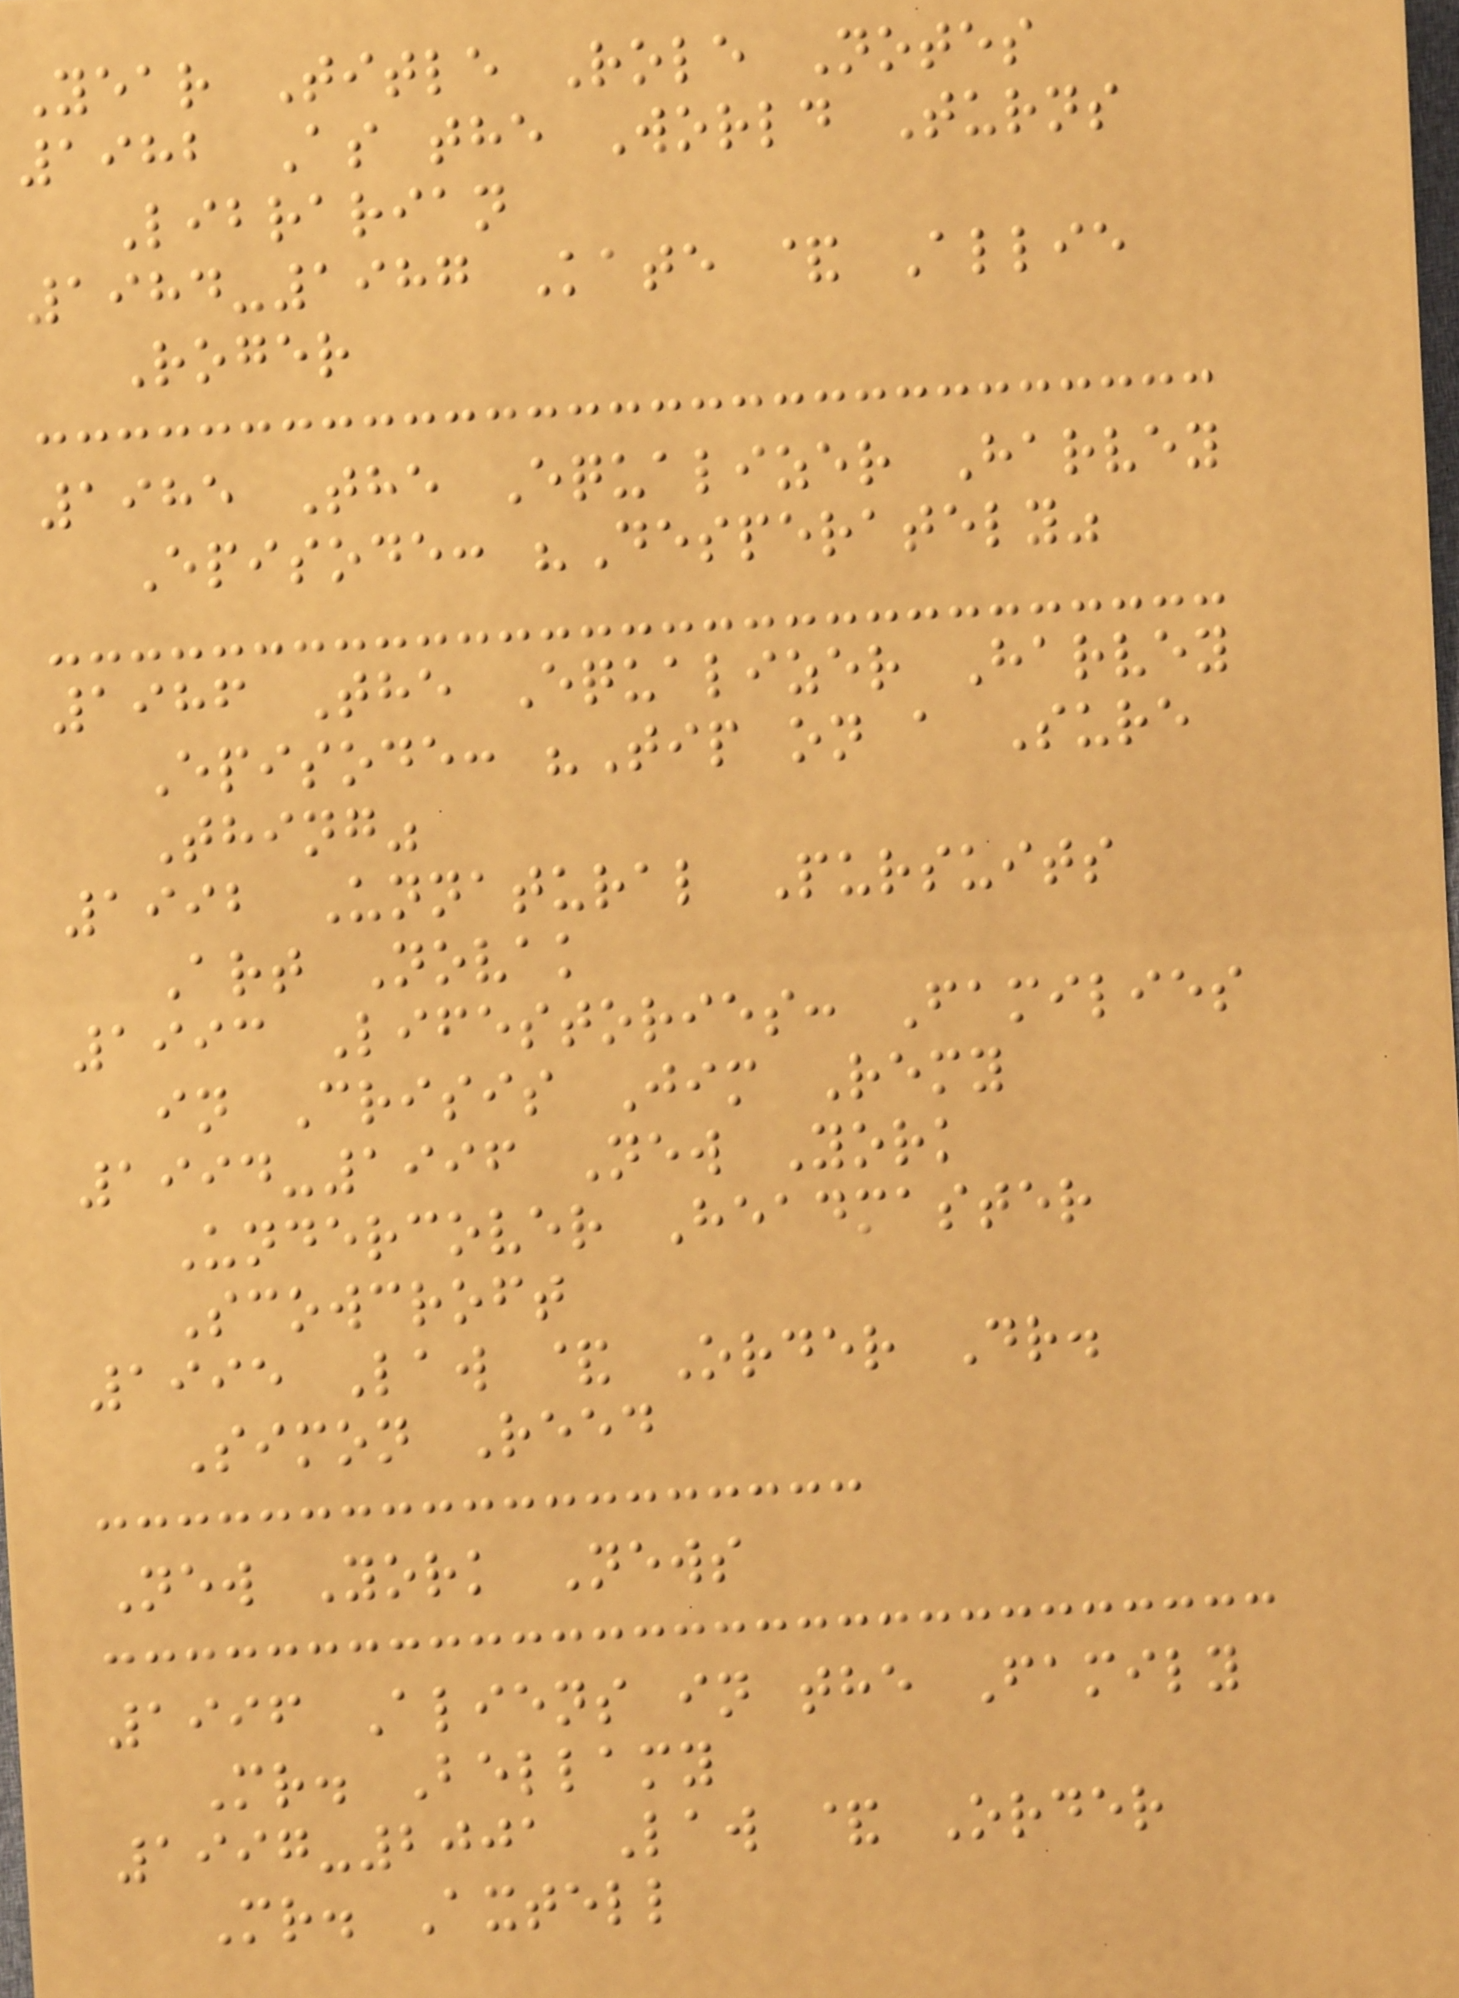Year Title Role Notes
1982 As the World Turns
Librarian
1984-1987 Kate & Allie
Roger
1985 The Equalizer Harvey
Episode: "Desperately"
1986 The Equalizer Harvey
Episode: "Tip on a Sure
Thing"
1992 Unnatural Pursuits
Art Novak
1993 Lifestories: Families
in Crisis Jim Remy
1994-1996 New York
Undercover Headmaster
Scowcroft
1995 Law & Order Dr.
Simon Reed
New York News
1996 Aliens in the Family
Mr. Bellamy
1997-2001 Law & Order
Mr. Axtell
